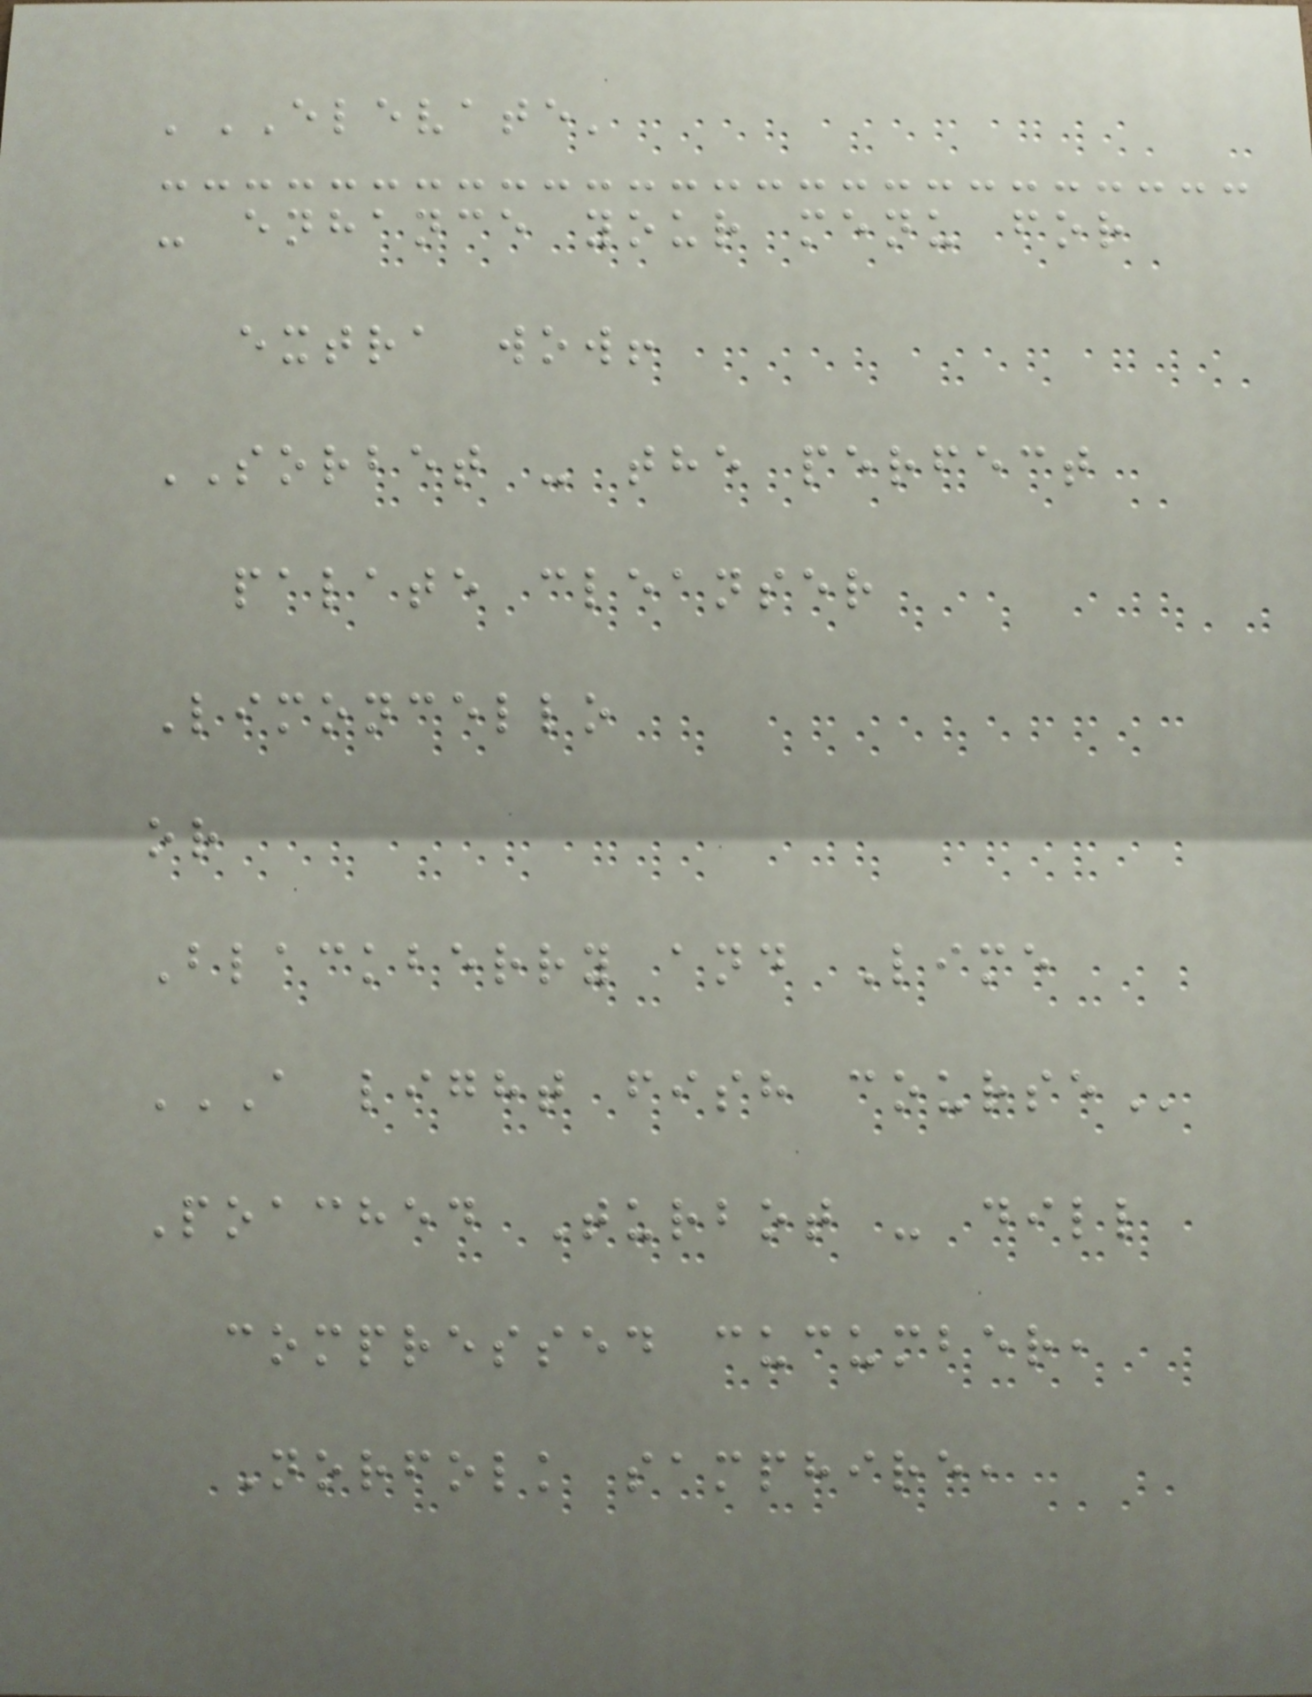'ELEVATE'
- enhance your menu for
extra wow!
SORBET - the perfect
palate cleanser
Limoncello
or
Blackberry and Lime
A LIGHT FISH COURSE
Poached Turbot - dill
compressed cucumber,
Norfolk samphire,
